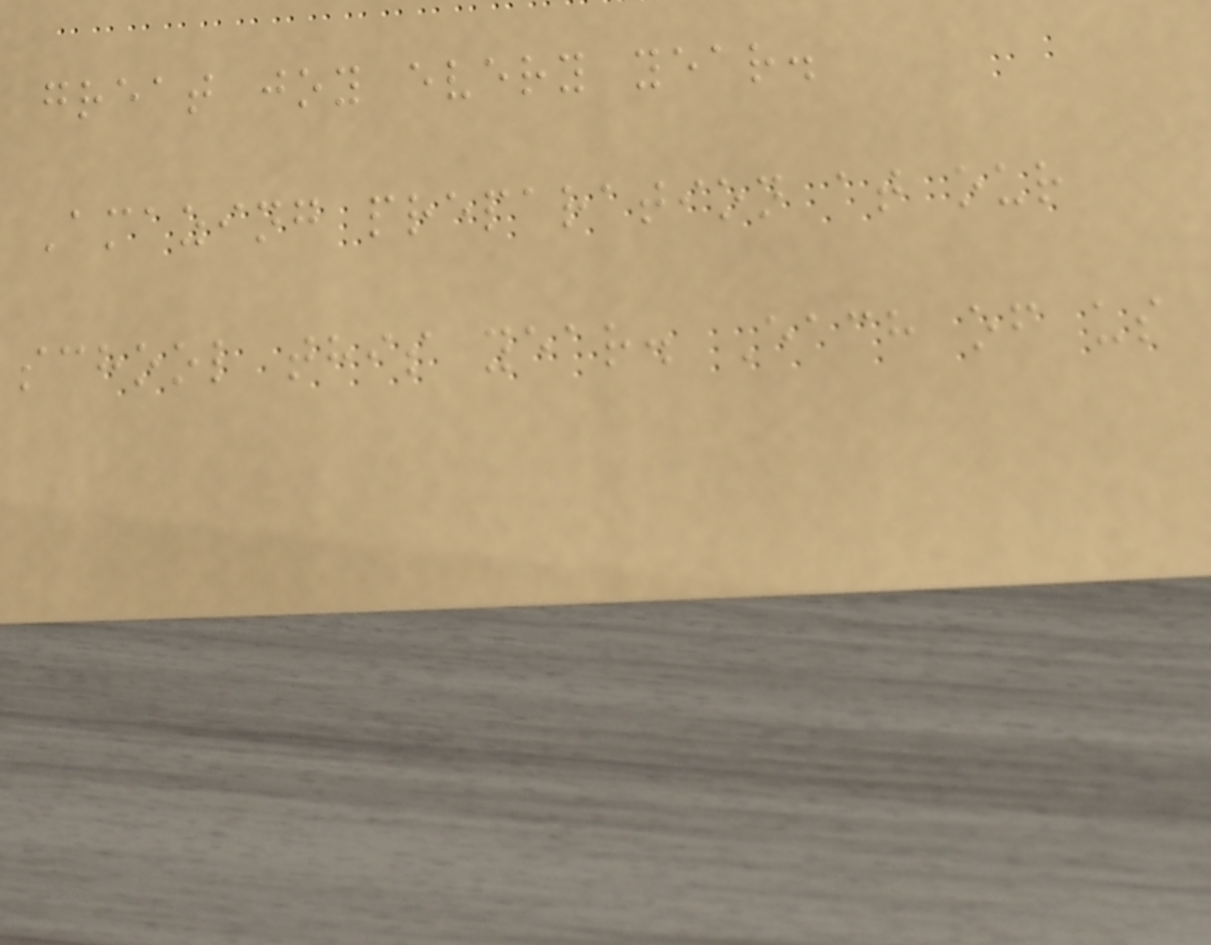great joy every year.
Amazing preparation at our
school this year. Each of us
